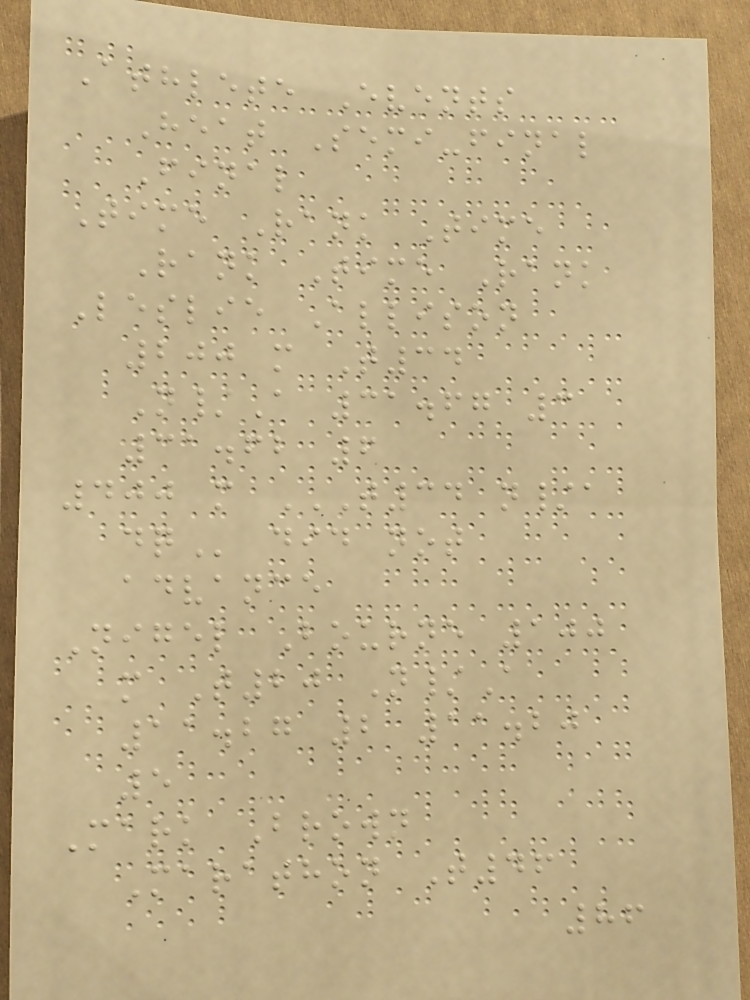Athlete Events
Heat Semi-final
Final
Time Rank Time
Rank Time Rank
Leslie Allison
200 m T34
N/A 31.67 3
31.62 6
400 m T34 N/A
DQ did not
advance
Nigel Bourne 100
m T20 N/A
11.27 2 11.20
5
Mark Brown
Marathon T46
86
